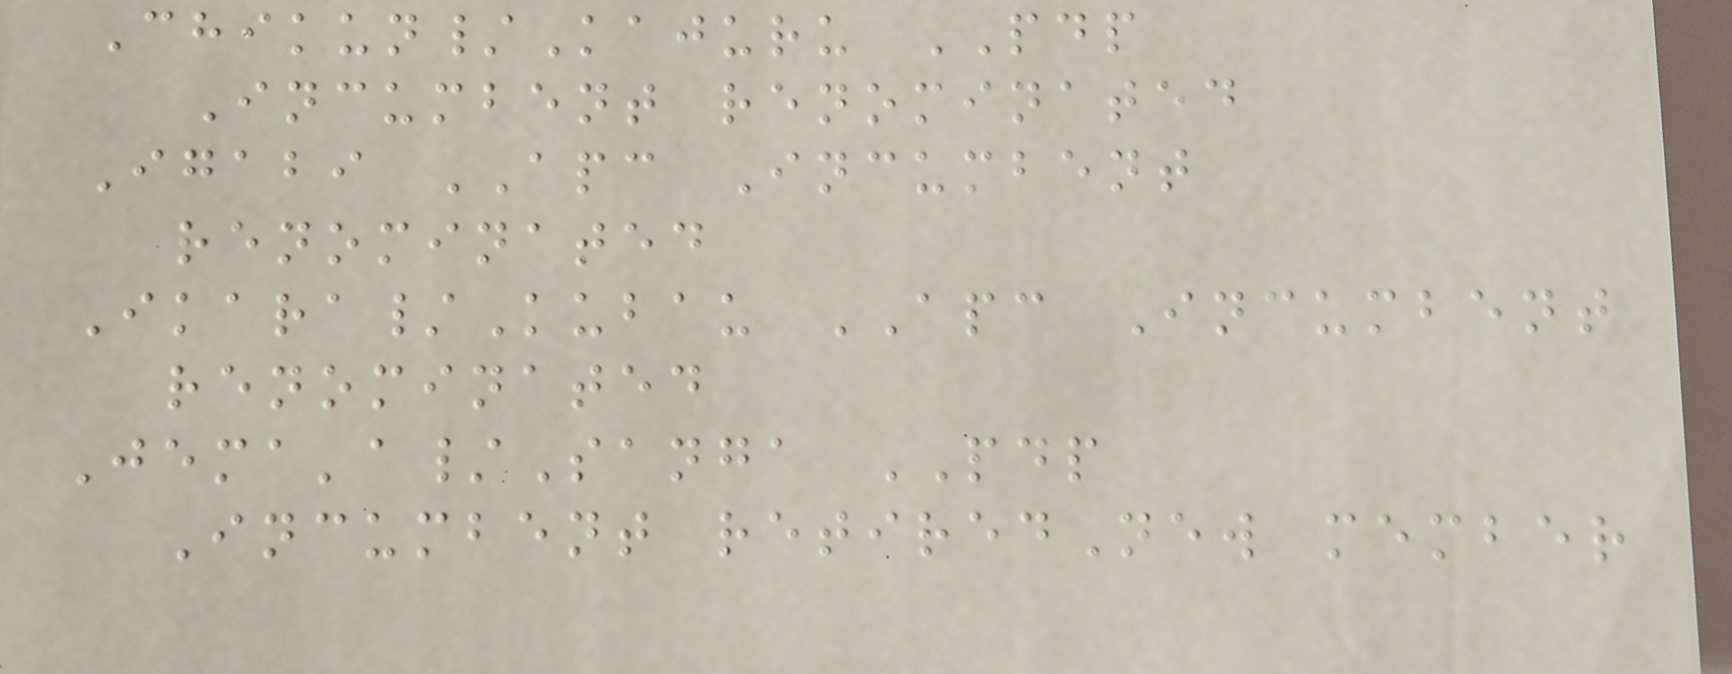Chikun/Kajuru PDP
Incumbent renominated
Igabi APC Incumbent
renominated
Ikara/Kubau APC Incumbent
renominated
Jema'a/Sanga PDP
Incumbent retiredNew member
